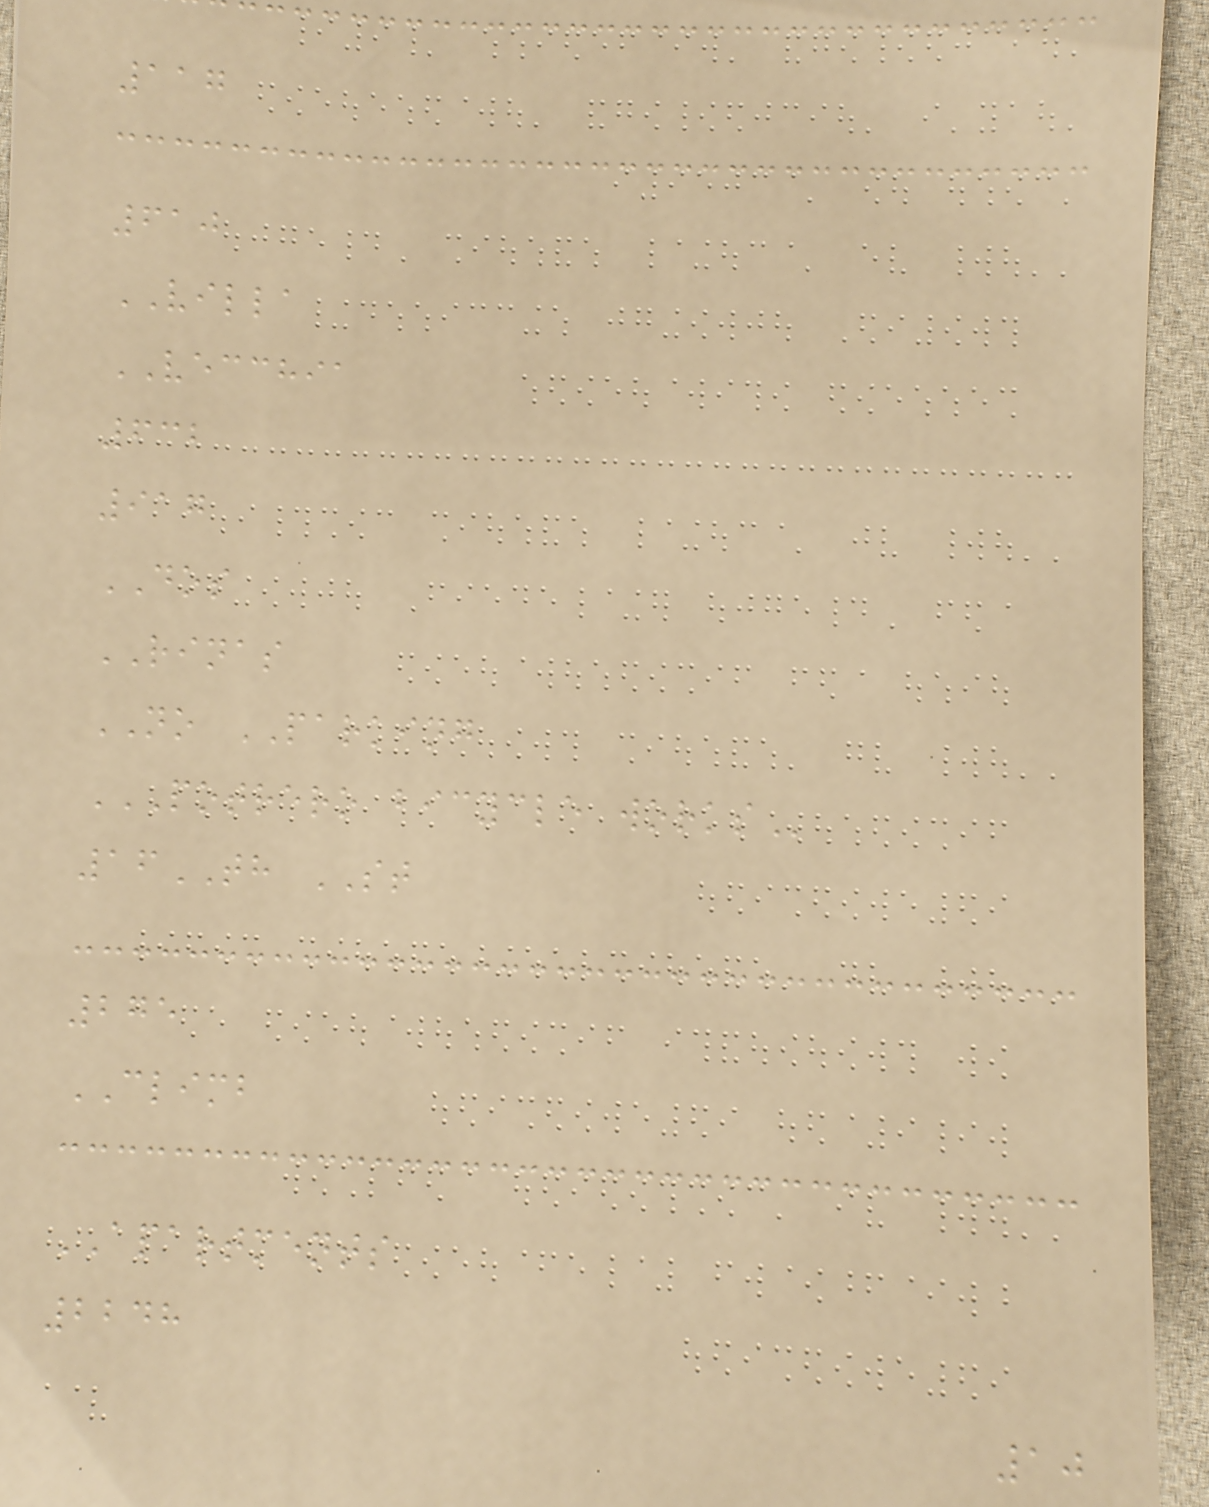117
610
VILLA
VECCHIA
632
917
DOS
RINAS
NO PARKING
POTRERO BICYCLE WORKS
16TH ST
275
CLIMB
APARTMENTS
2248
10
